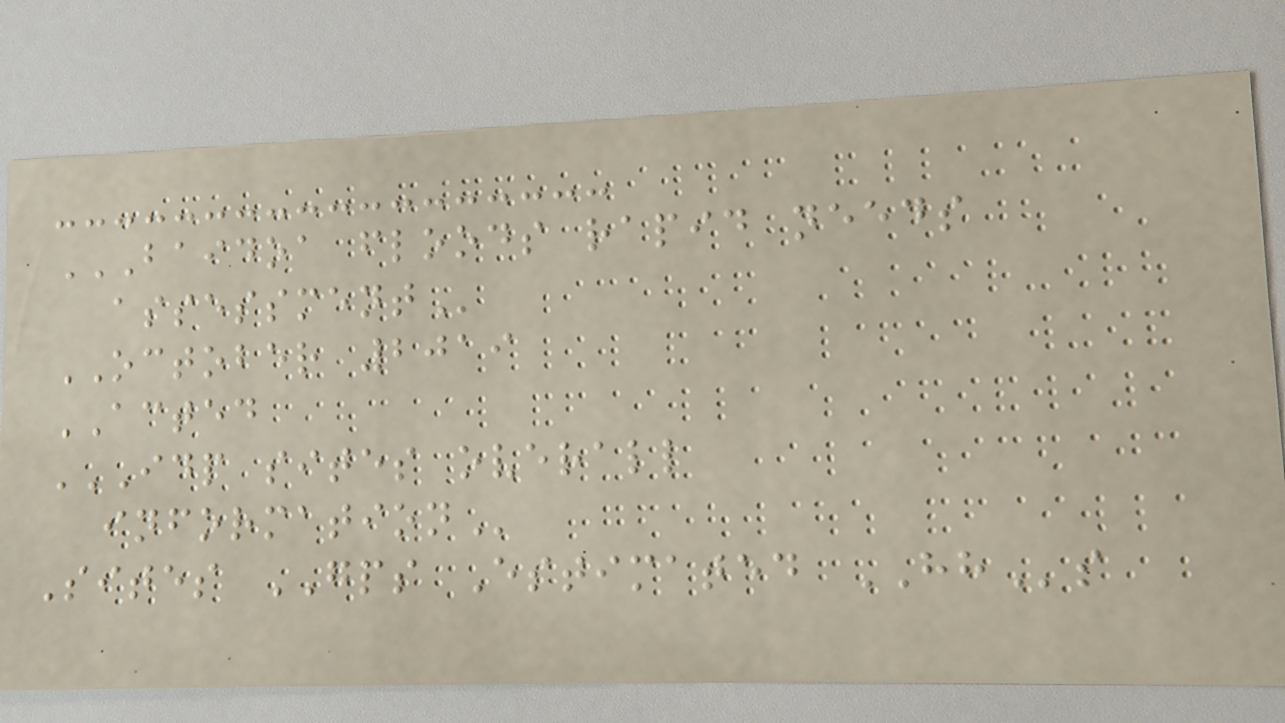BAIDOA FLOODS RAPID NEEDS
ASSESSMENT
OCTOBER 2019
ACTED
IDP SITES OVERALL
INFORMATION
Sites GPS Estimated HHs
